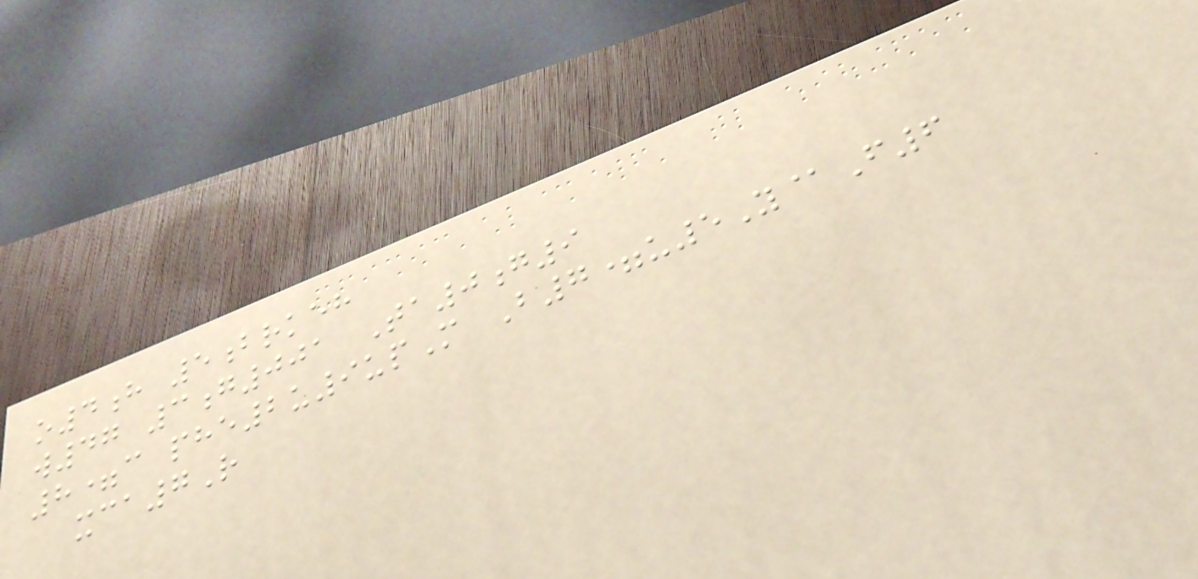o4h 5brkeh
w47 3g001 Ta0g9
8=c phe2u9upM B7=u5Y@F6
xca7R
